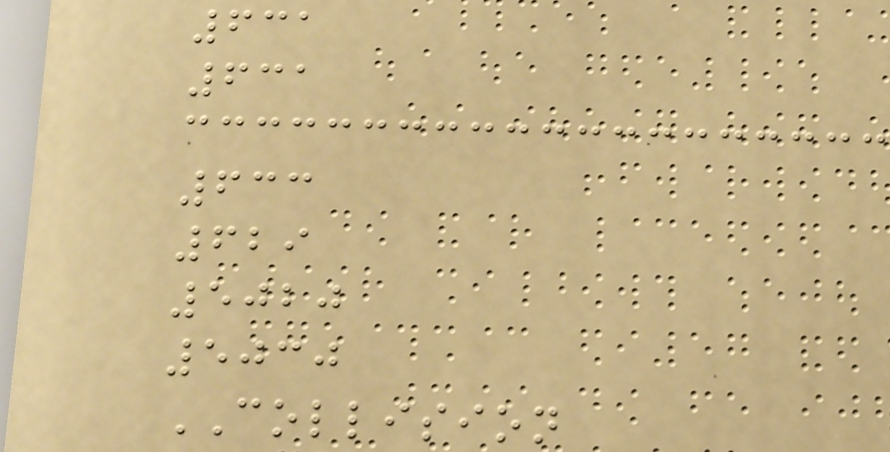631
631
633
629
5020
5030
COLLISION
